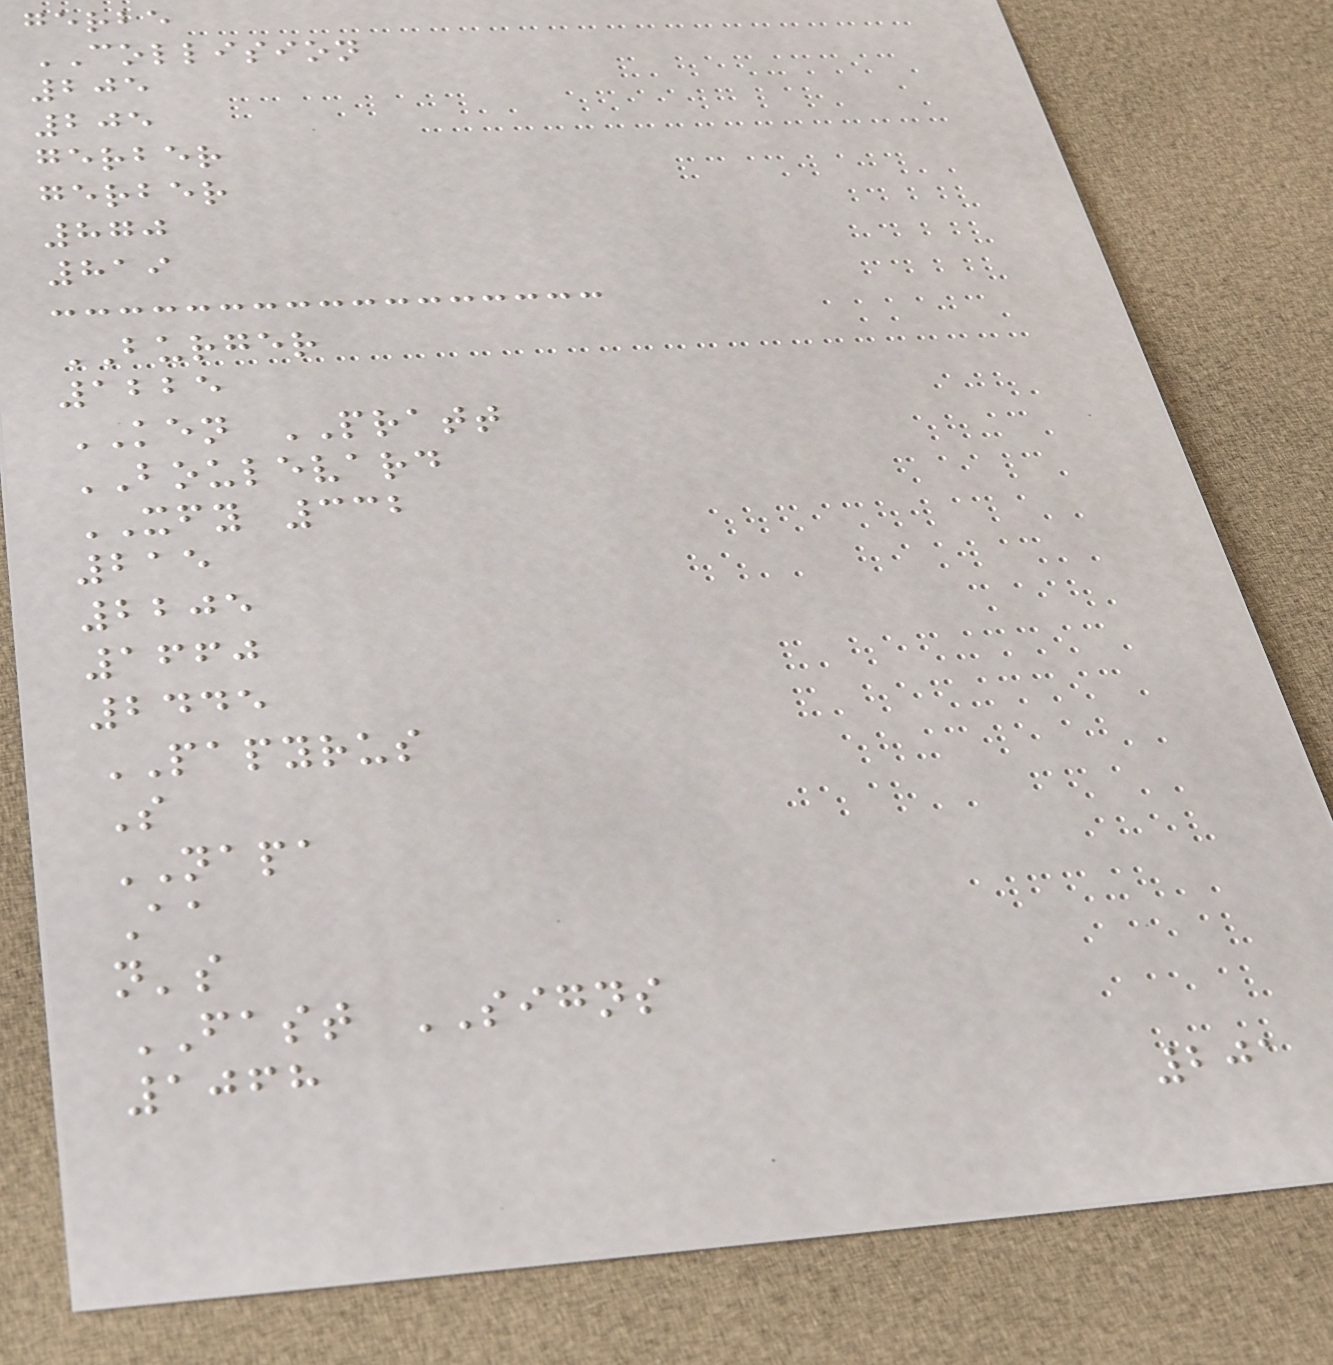gerbe
COLLISION
205
205
gerber
gerber
870
819
BURGER
1225
KEN PRATT
BOULEVARD
XFY 332
215
2205
1660
2445
PAPYRUS
S
NAPA
Aa
n's
FAST SIGNS
1068
201
